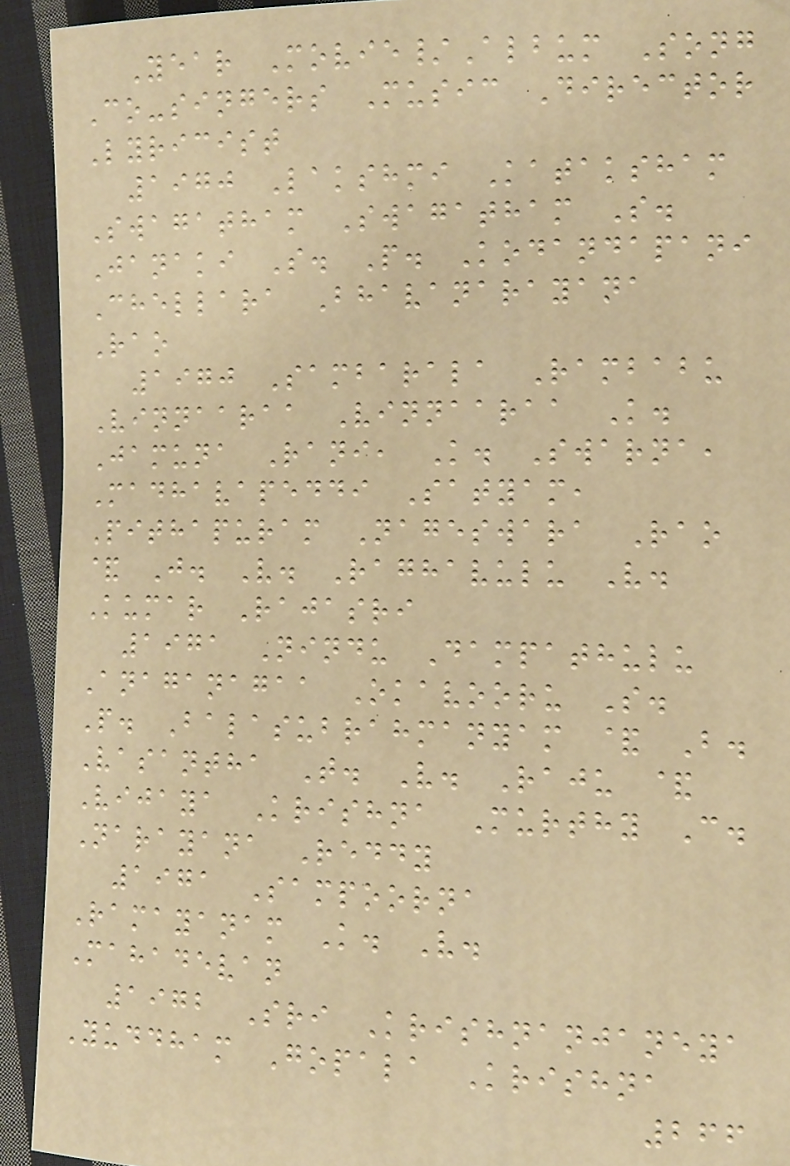Year Movie/Album Song
Co-singers Music Director
Lyricist
1970 Lakshmi Kataksham
Swagatham Swagatham S.
Janaki S. P. Kodandapani
Chellara Bhavanarayana
Rao
1970 Sambarala Rambabu
Vinnaaraa Vinnaaraa K.
Jamuna Rani, K. Swarna,
Madhavapeddi Satyam,
Pithapuram Nageswara Rao
& J. V. Raghavulu V.
Kumar Rajasri
1971 Nindu Dampathulu
Anaganagaa Okavooru S.
P. Balasubrahmanyam & B.
Vasantha T. V. Raju &
Vijaya Krishna Murthy C.
Narayana Reddy
1971 Sampoorna
Ramayanam K. V.
Mahadevan
1972 Sri Krishnanjaneya
Yuddham Gopala Krishna
266
